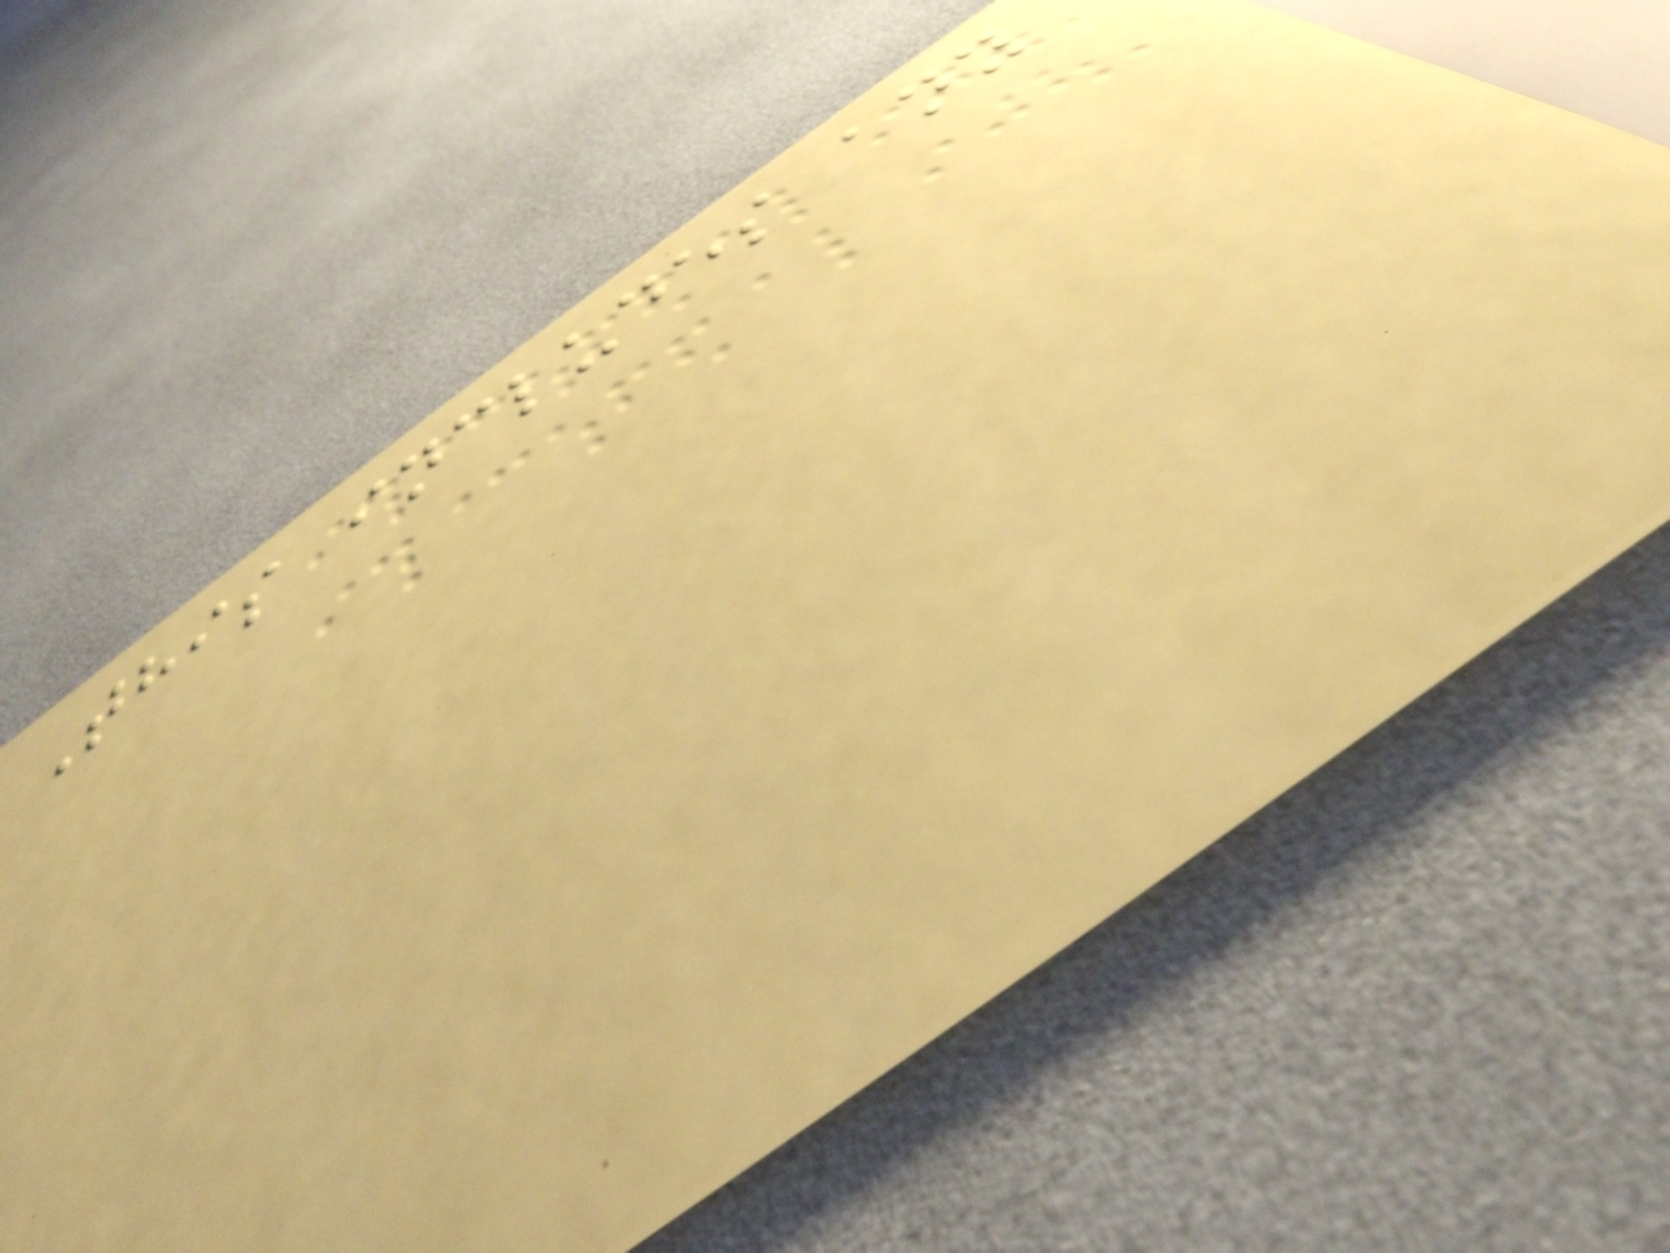This includes any
